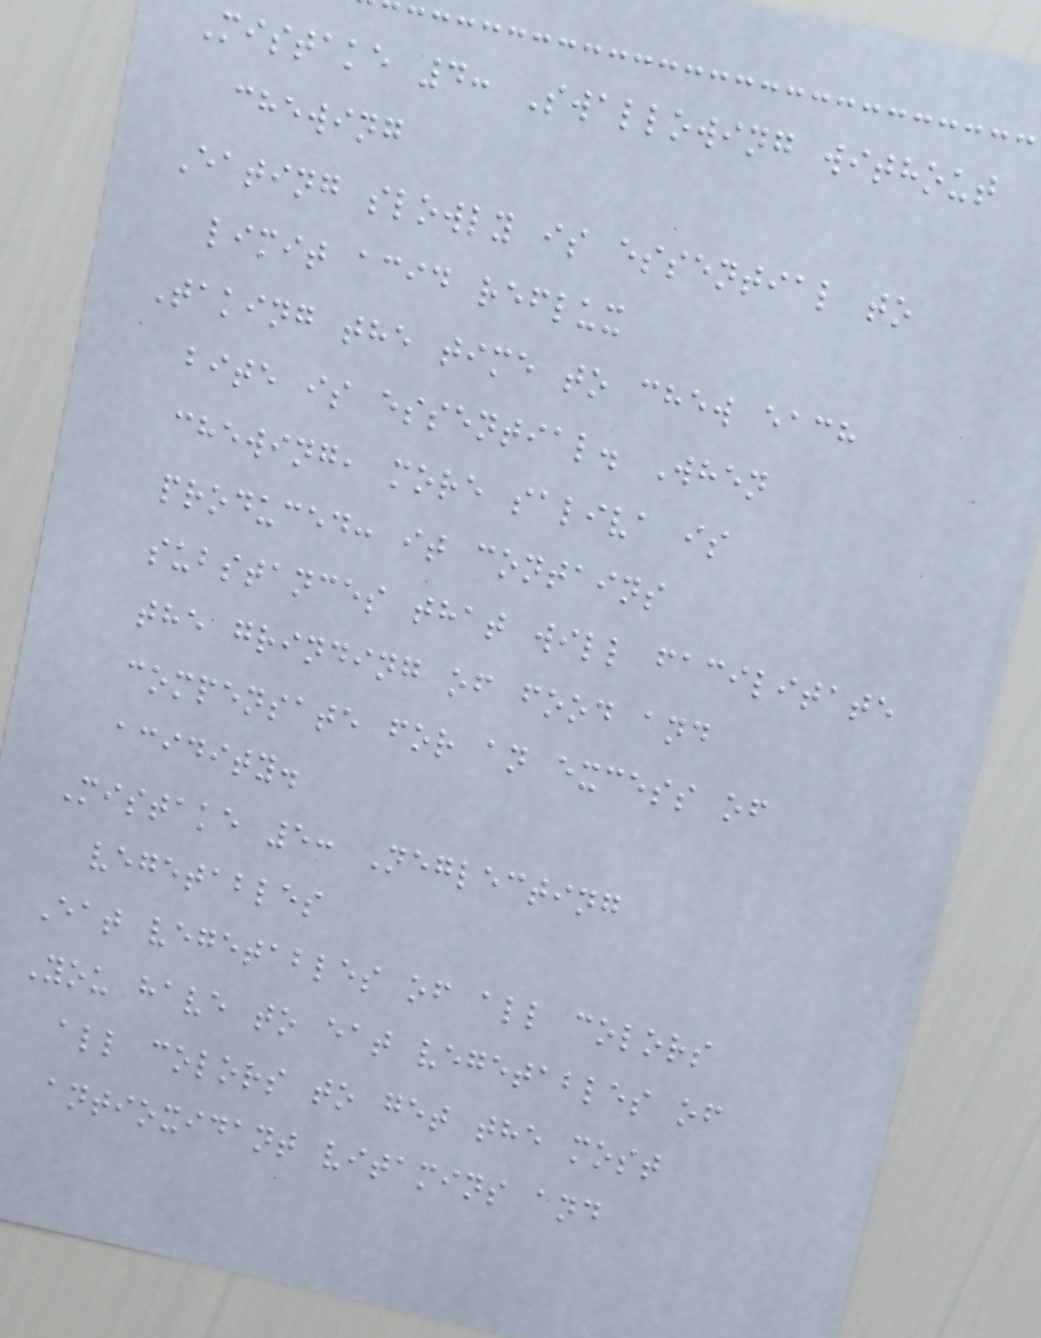Mistake 4: Swallowing without
chewing
Eating slowly is essential to
limit acid reflux
Taking the time to chew each
bite is essential. When
chewing, more saliva is
produced: it contains
substances that will facilitate
the grinding of food and
compensate for an excess of
acidity.
Mistake 5: Neglecting
vegetables
Eat vegetables of all colors
You have to eat vegetables of
all colors to get the most
antioxidant vitamins and
